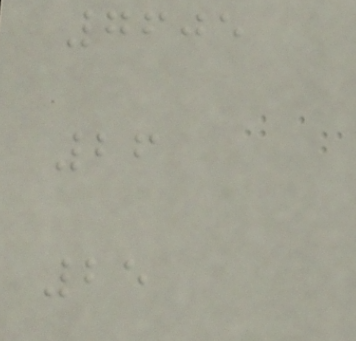7605
26
25
